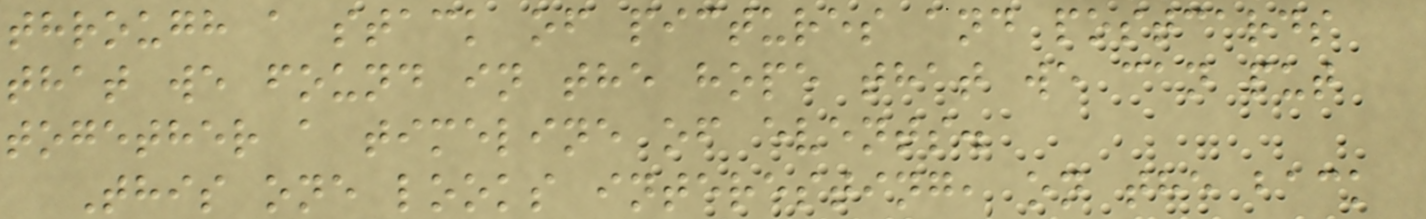through a stack of pictures and postcards
that we found in the hope that we can put
together a timeline of events.
This one looks interesting, on the back
